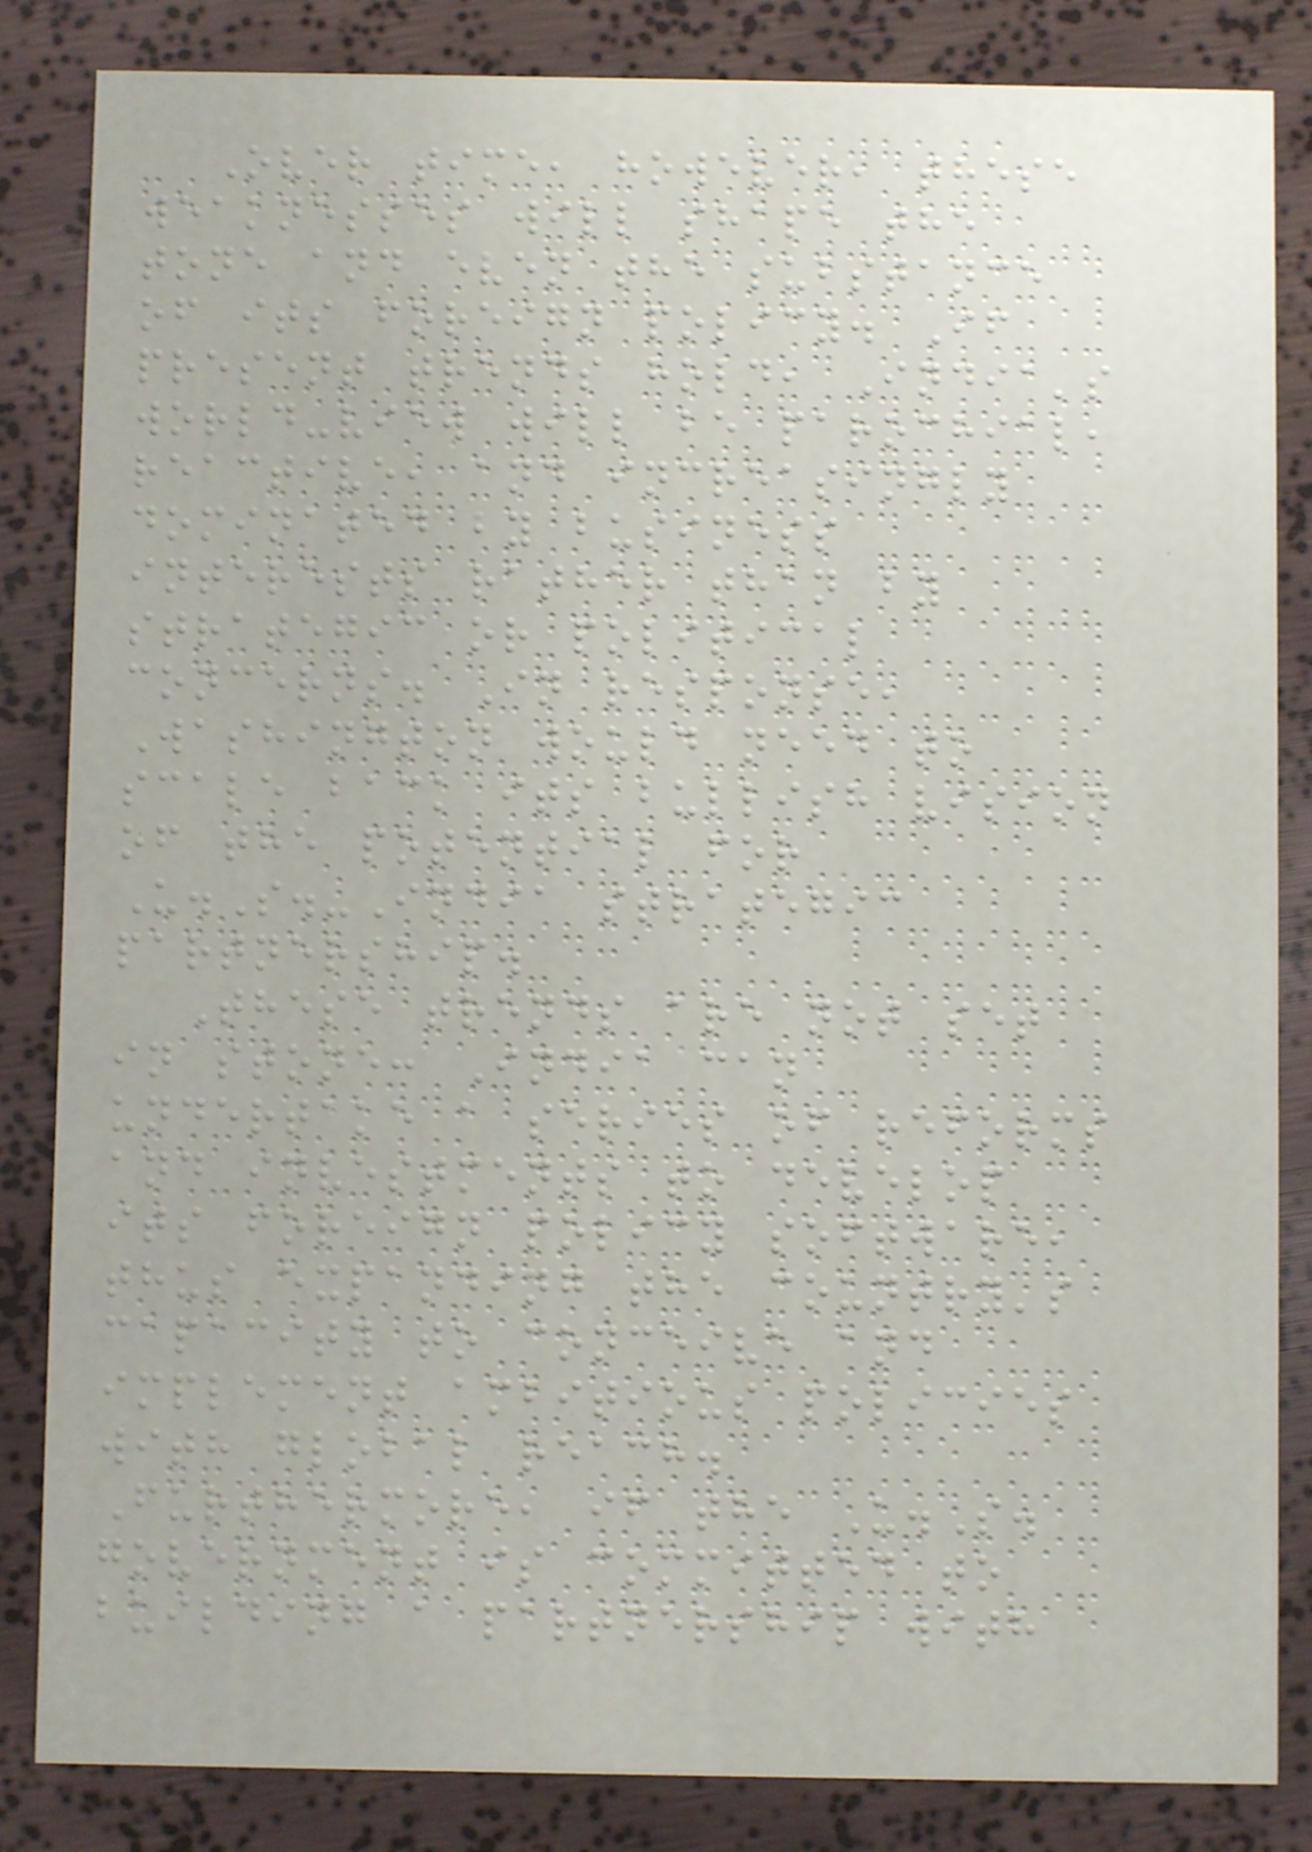Over time, however, these
weaknesses will shape the
tone and even the substance
of its foreign policy. If
present trends hold, India's
world-view will be parochial,
reactive, and increasingly
dominated by business
interests rather than by
strategic or political
concerns. In response,
Washington would need to
scale back its bullish vision
of the potential for
U.S.-India strategic
partnership.
These trends are not set
in stone: India can
undertake a series of reforms
and investments to develop
its foreign policy software,
thus expanding the country's
capacity to conceive and
implement ambitious policies
with global reach.
Furthermore, if the U.S.
government is committed to
building a partnership with
